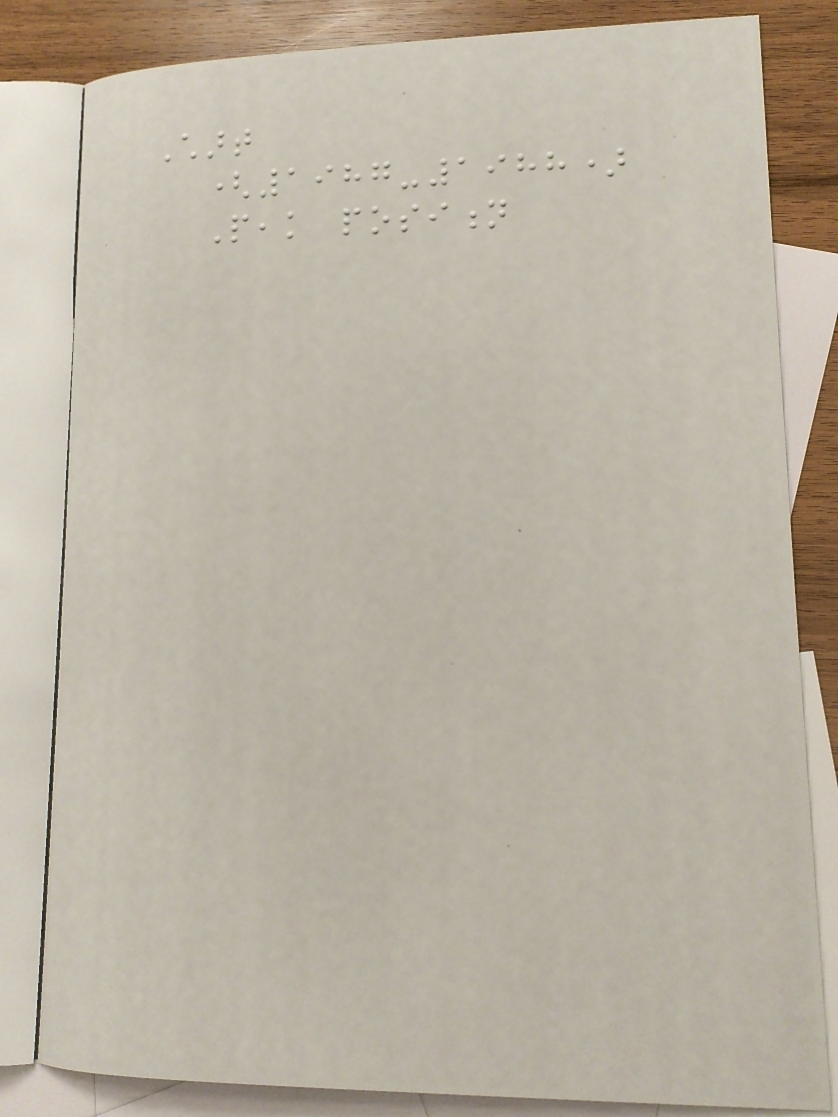Chart
(1987-1988)
Peak position
